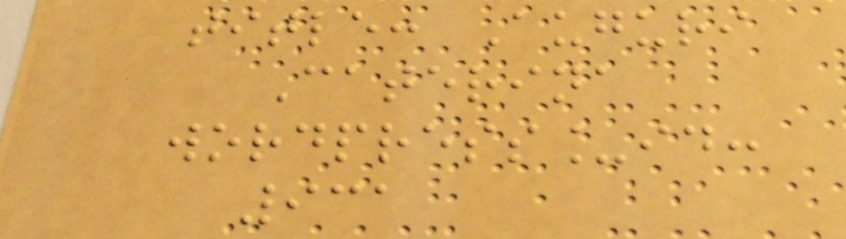title: Auguri
Caterina
wordpress_id:
931
